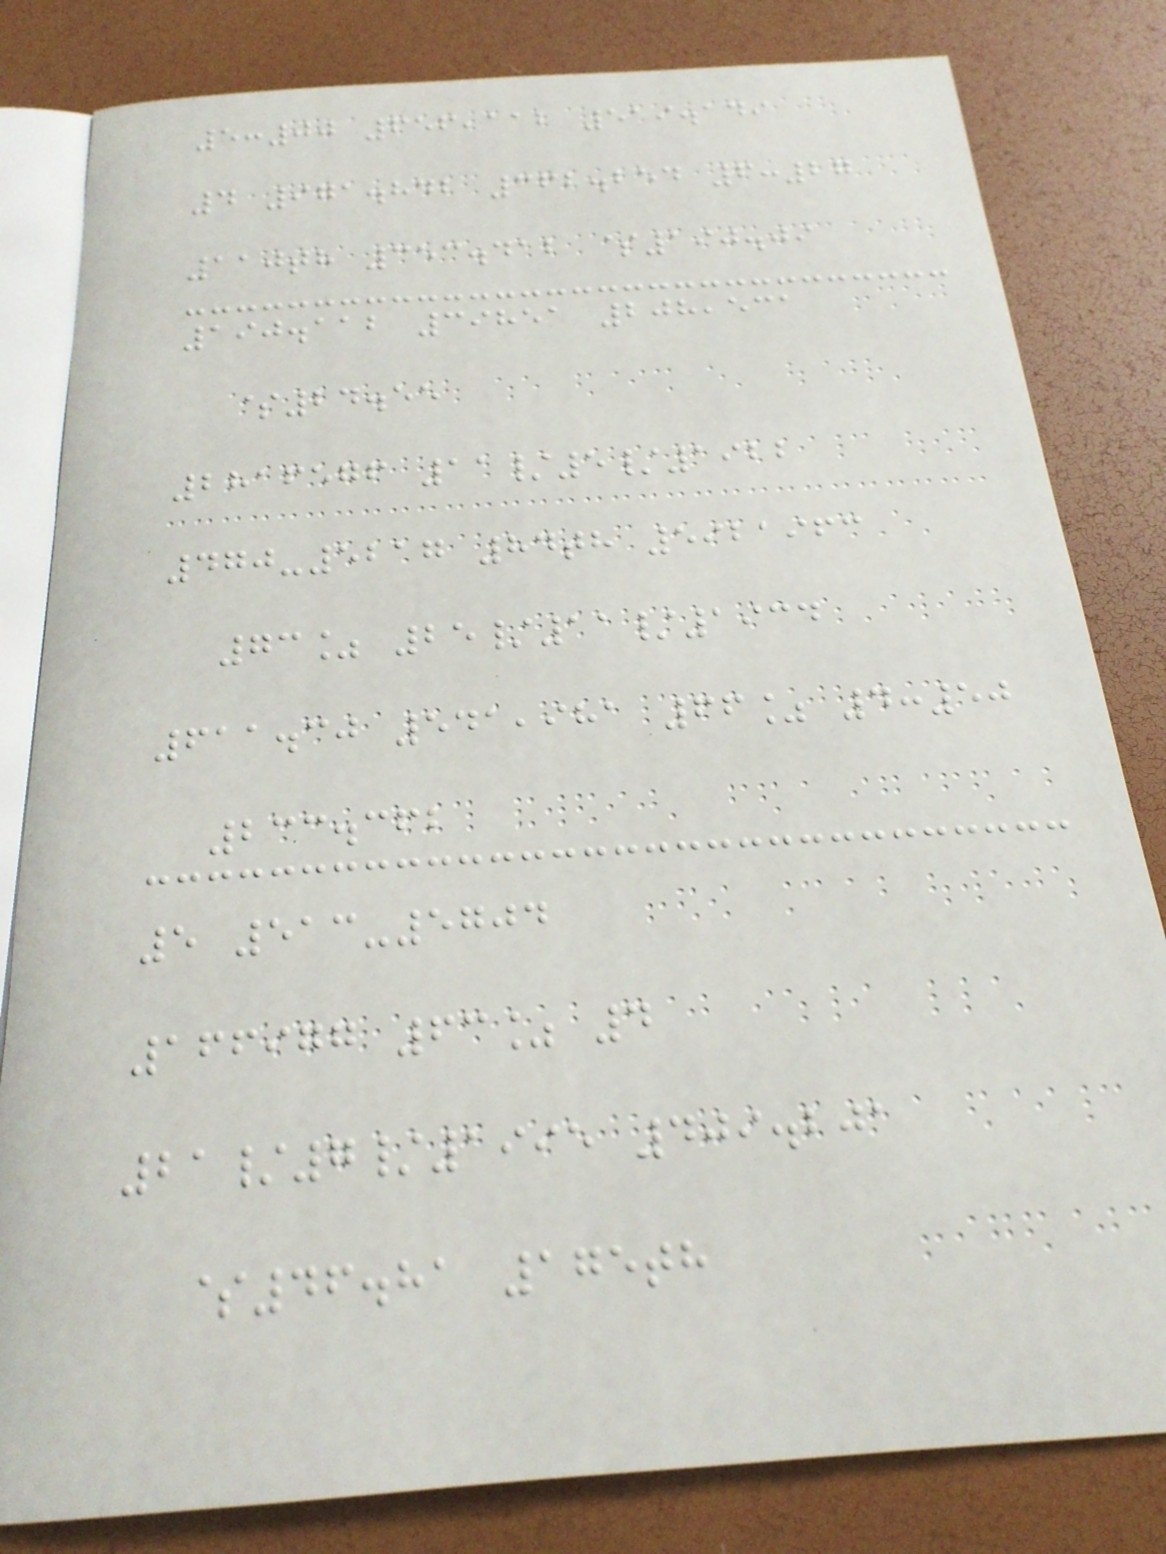5:00 656,112 519.149
4 971.842 362.254 6:27
110th 353.412 $190.09
190.112 39851 208,531
$24.55
2816576 11/5/1922
470-5217 84th 5921963
73% 25/11/1934
611.30 541,981 66% 4:50
233.362
5 513-5704
166977 63% 4
21/7/1995 409.201
$46.81 175th
